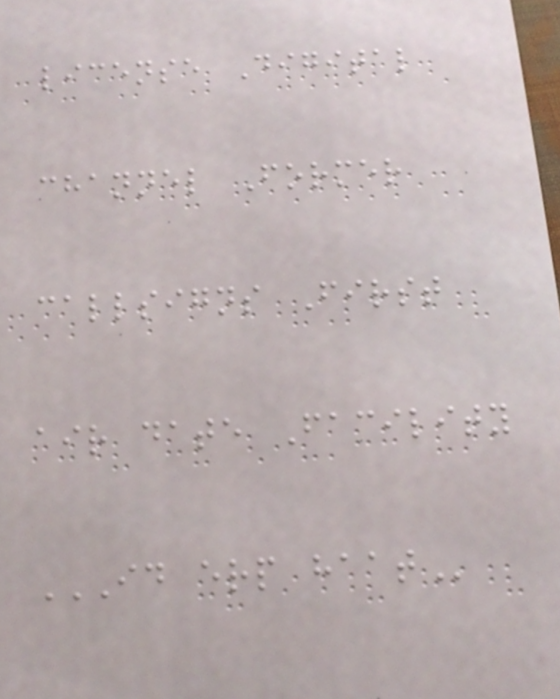license Digital
channel Former
callsigns First
air date Facility
ID ERP HAAT
